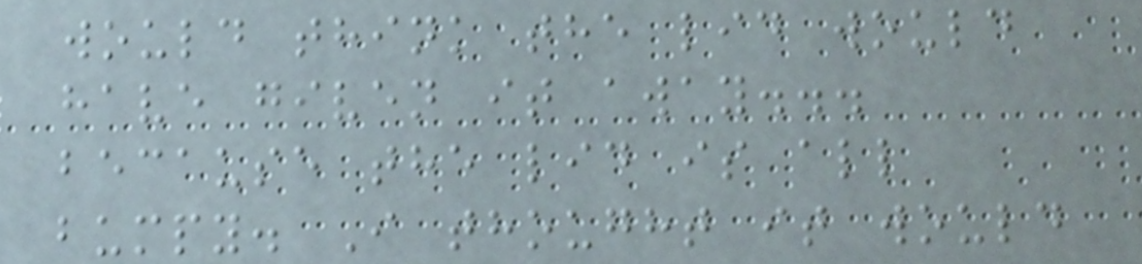would think the lid would
have given it away...
because the lid is all
bumpy. I thought it would
